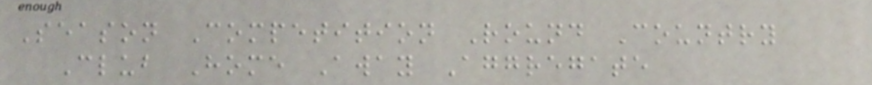Season Competition Round Country
Club Home Away Aggregate
